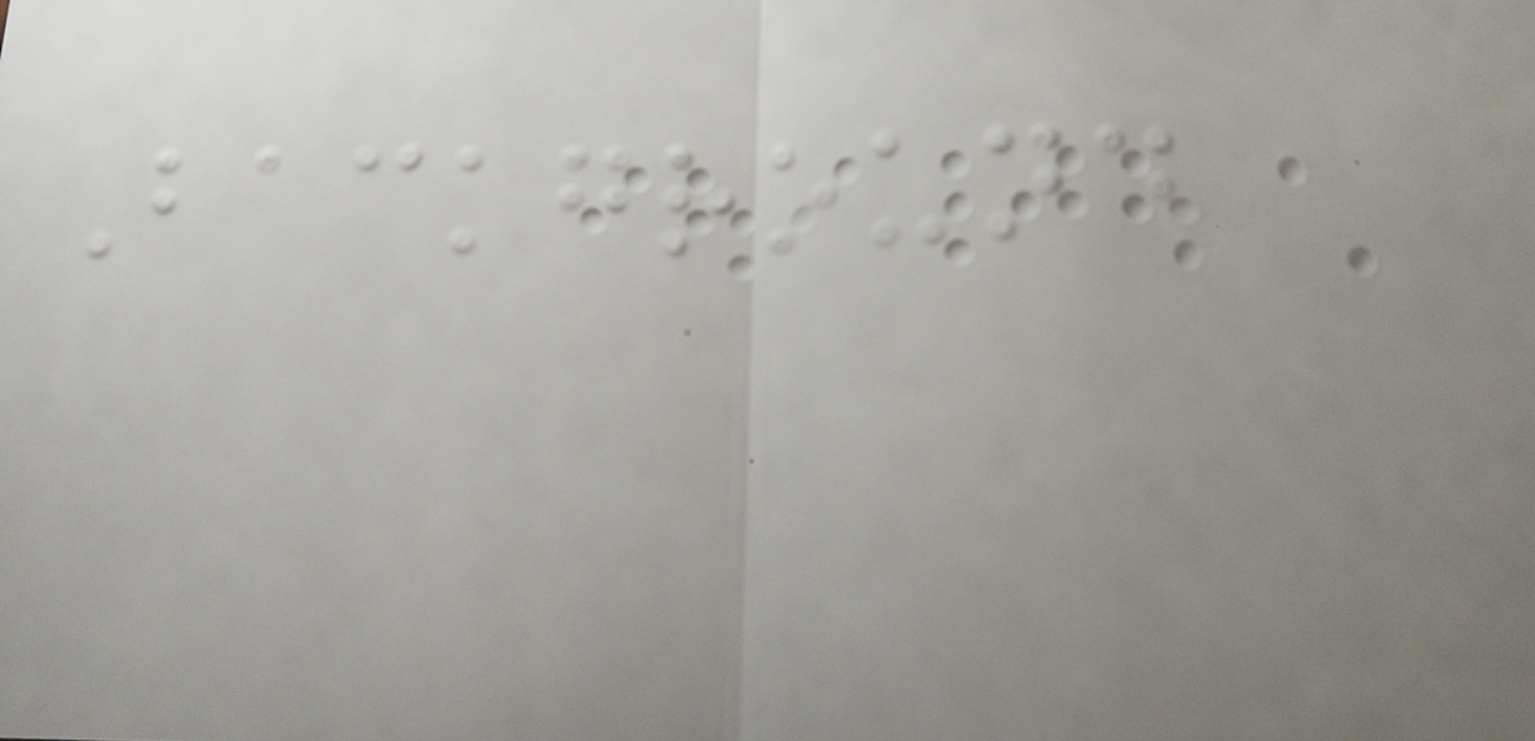Background
